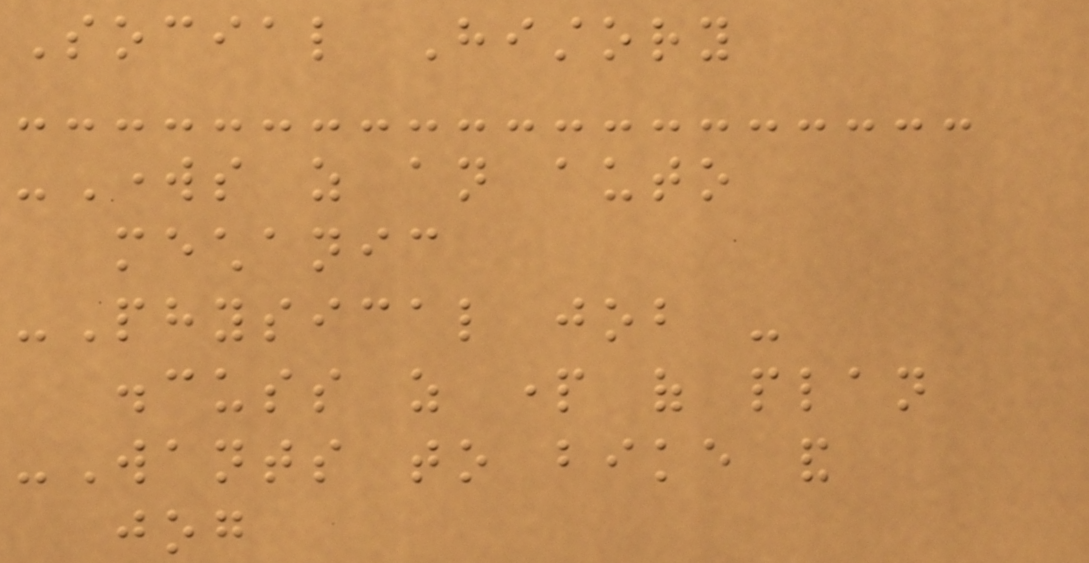Social History
-Works as an auto
mechanic
-Physical job -
discuss as part of plan
-Wants to bike and
jog
